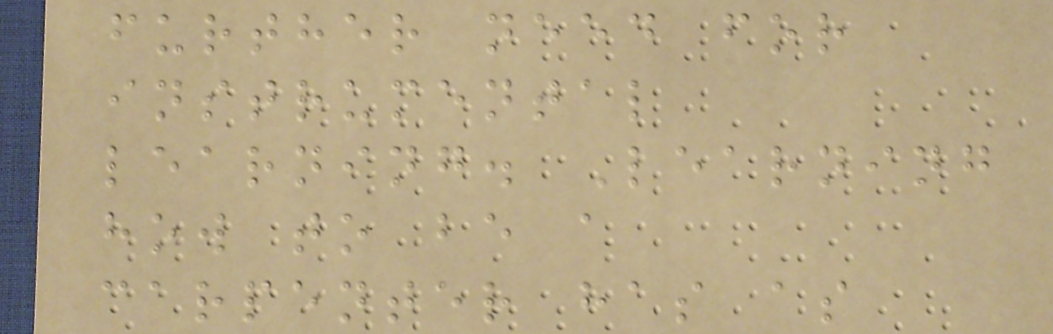further need for
instrumental
learning. Learning
how to be a
carpenter has as
